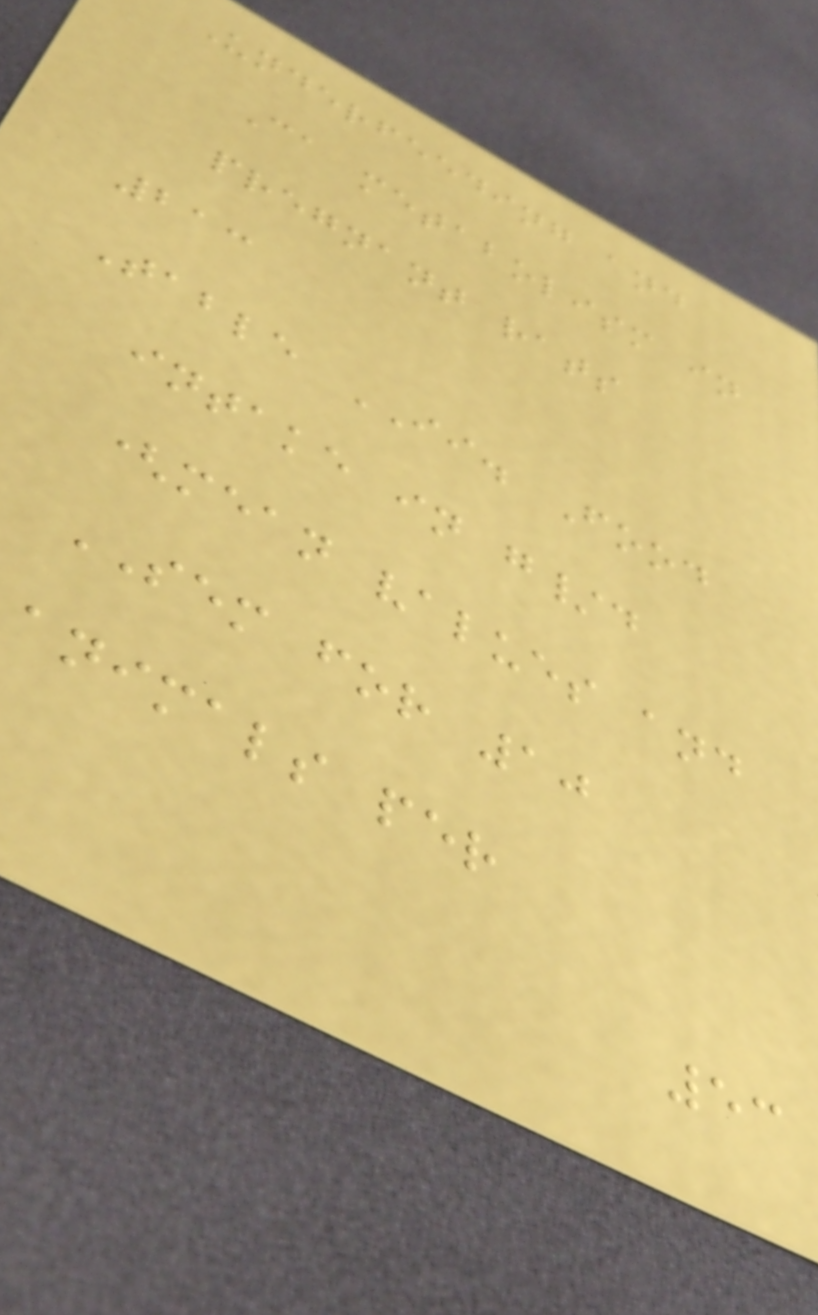Underfeeding and
Ca metabolism in
pregnant rats
213
Table II. Food
intake in g/d
(mean values and
SEM for 10
animals per
53
